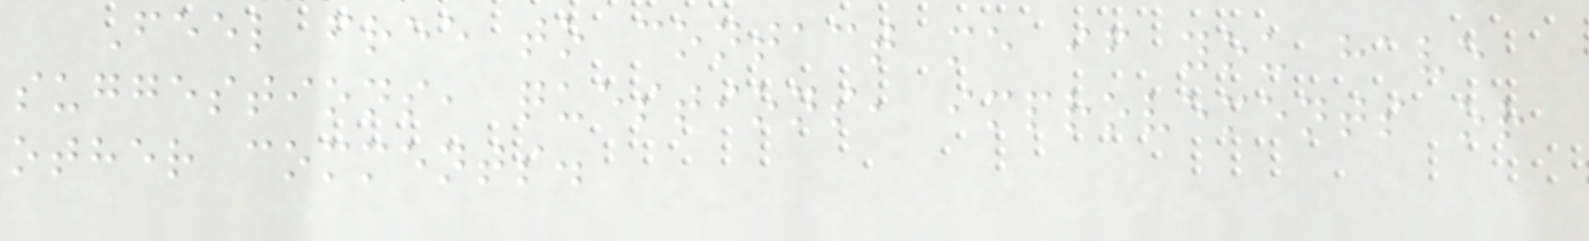Feel free to contact me if you have
suggestions, questions, improvements or
other comments.
